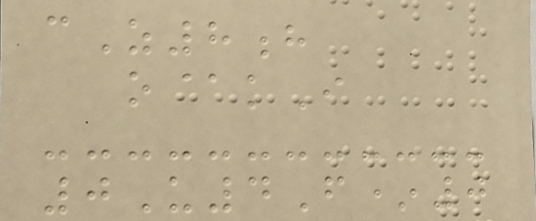cZ8h
o@kI
0U4F*0
